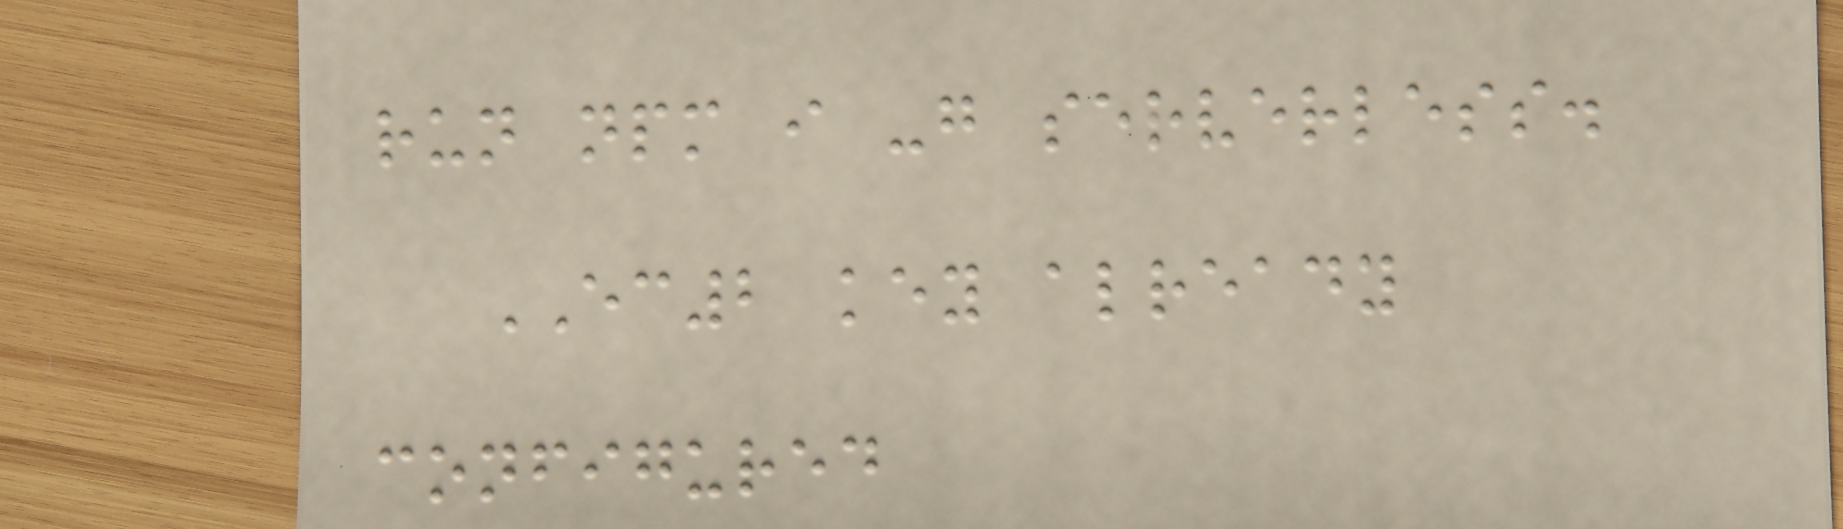run npm i -g serverless.
EC2 key already
configured
